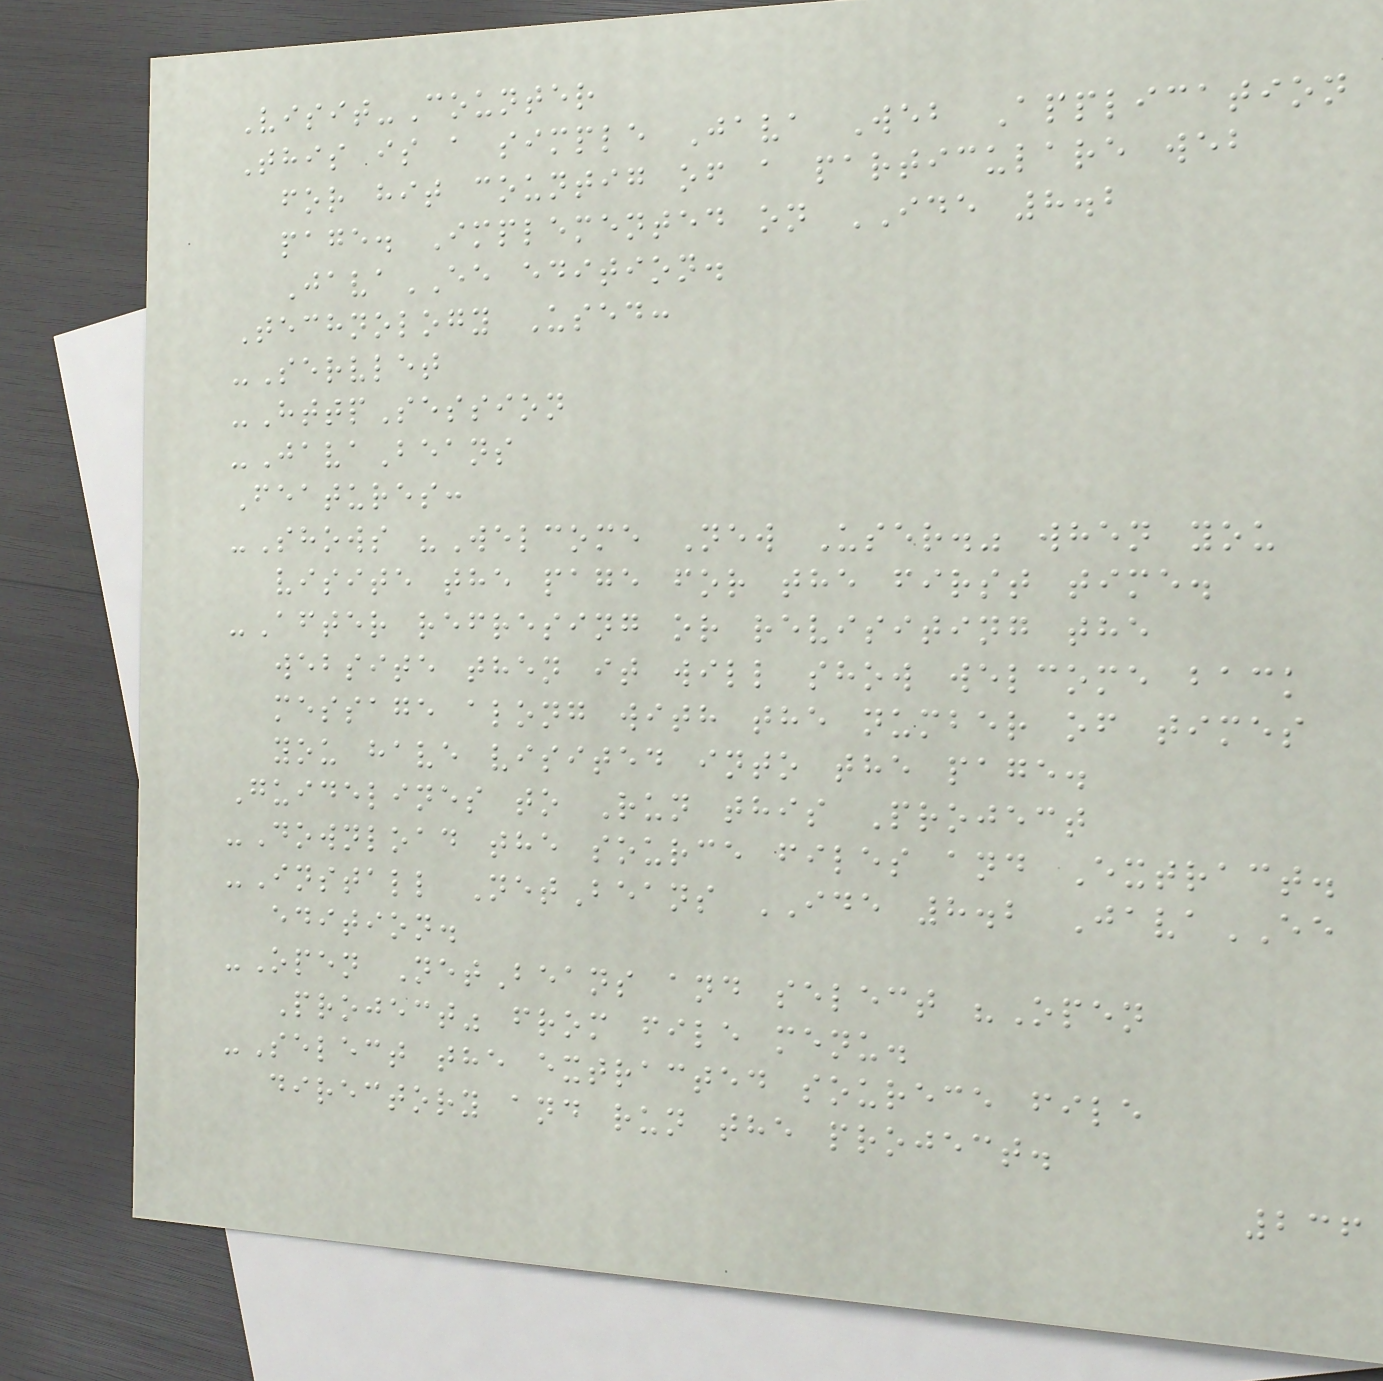Visit-Counter
This is a simple Java Web Application
for hit countig of a particulare web
page. Implemented on IDE 8.2
JavaEE edition.
Technology Used:
-Servlet
-HttpSession
-JavaBeans
Features:
-Shows "Welcome New User." when you
visite the page for the first time.
-After refresing or revisiting the
website then it will show welcome back
message along with the number of times
you have visited into the page.
Guidelines to Run this Project
-Download the source files and Extract.
-Install NetBeans IDE 8.2 JavaEE
edition.
-Open NetBeans and select "Open
Project" from file menu.
-Select the extracted sourece file
directory and run the project.
236
